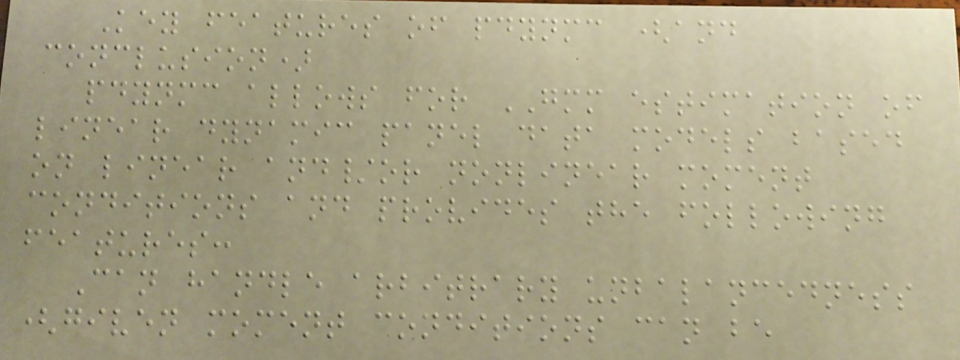Key features of pdynmc (and
conclusion)
pdynmc allows for GMM estimation of
linear dynamic panel data models based
on linear and/or nonlinear moment
conditions and provides the following
features:
Can handle arbitrary unbalancedness
(given moment conditions can be
